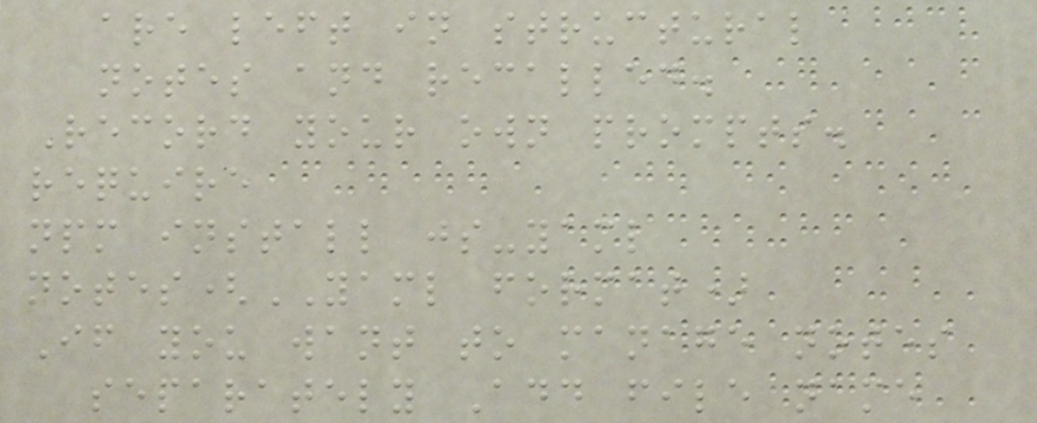are left in structural
notes and recalled.
Record your own prompts.
require
npm install js-yaml
notes(YAML format)
If you want to manage notes
separately Add file name
